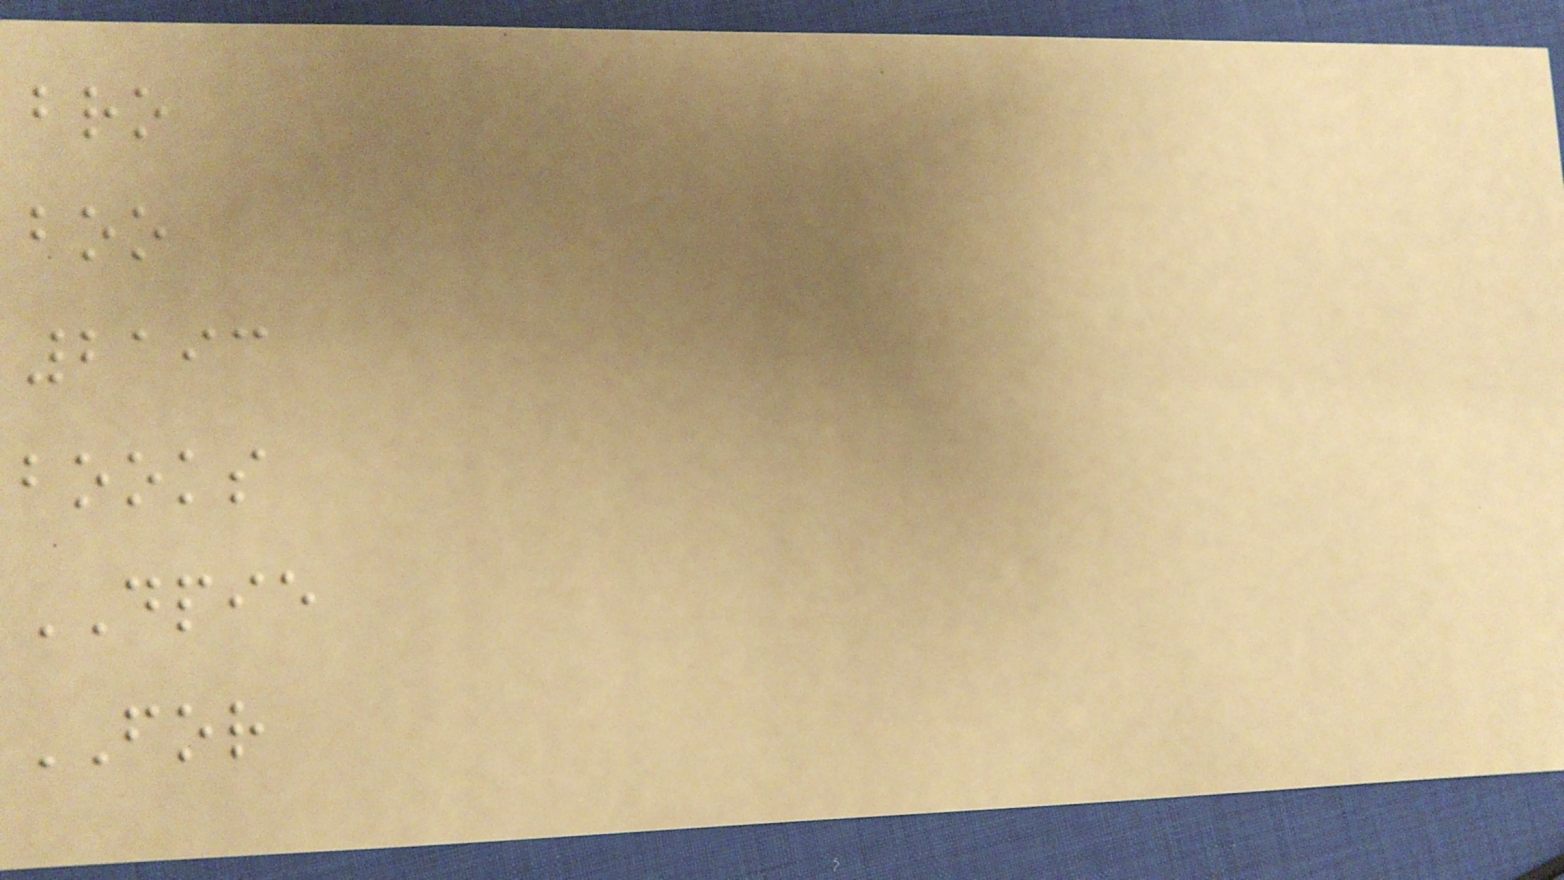bro
boo
2193
books
DPIE
FOR
